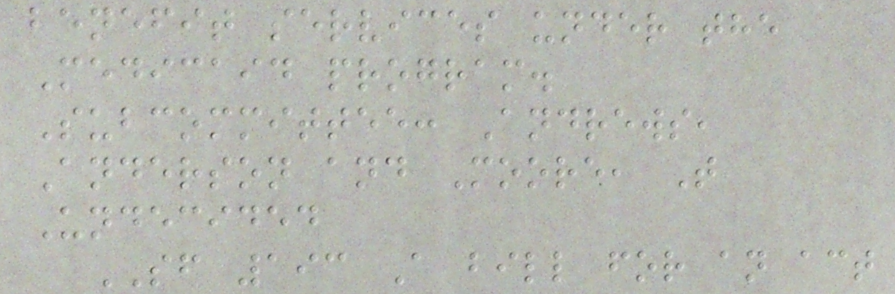benefit services under the
Medicaid program.
Subcommittee: Andrews,
Anderson and Moore, T
Undecided
SF 193 A bill for an act
